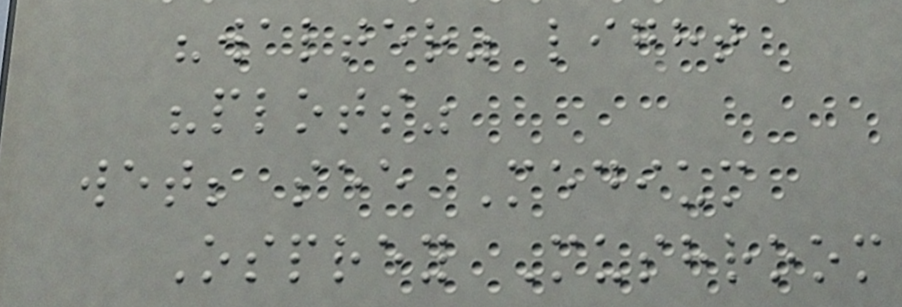"walter" light
"plots"
wet; see Medium
Osprey Mushroom
